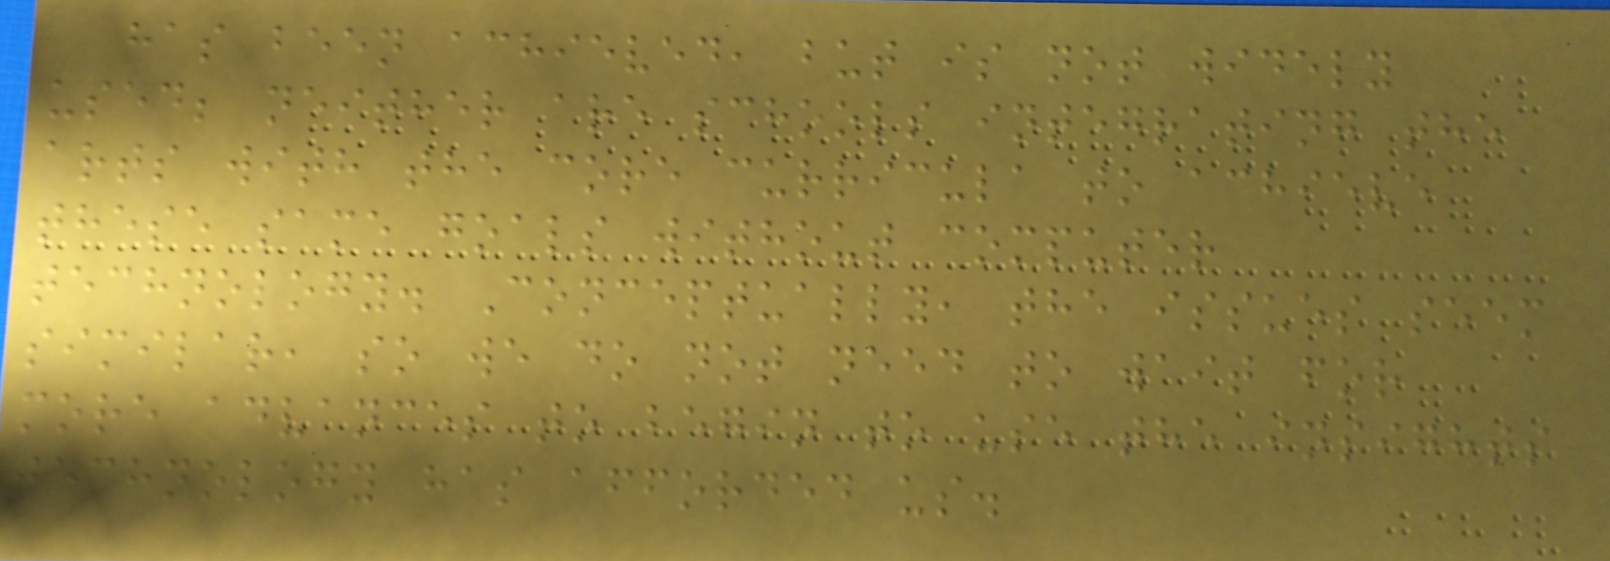has been achieved, but is not widely
used; neither are schools integrating the
arts with the core curricula to achieve
these same goals without computer
technology. Conceptually, the issues seem
similar, so we do not need to wait for
more advances to begin to use the insights
technology has afforded us.
